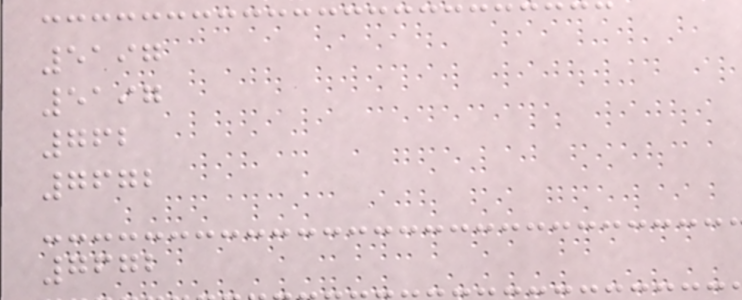5197
5197
762
7672
7672
